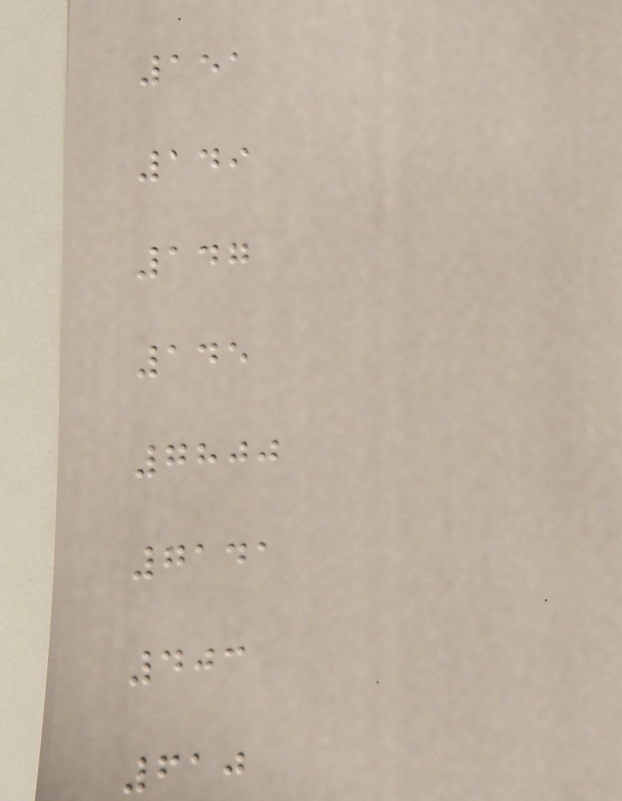151
149
147
145
7800
7141
403
610
